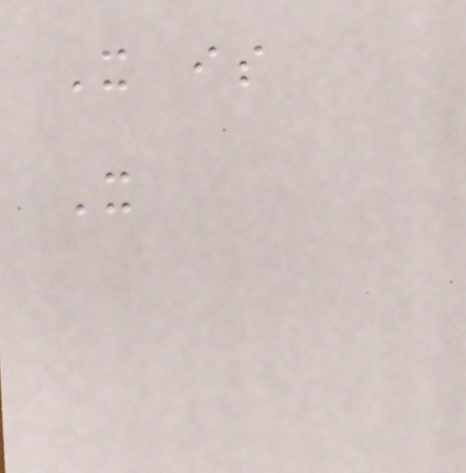It is
It
